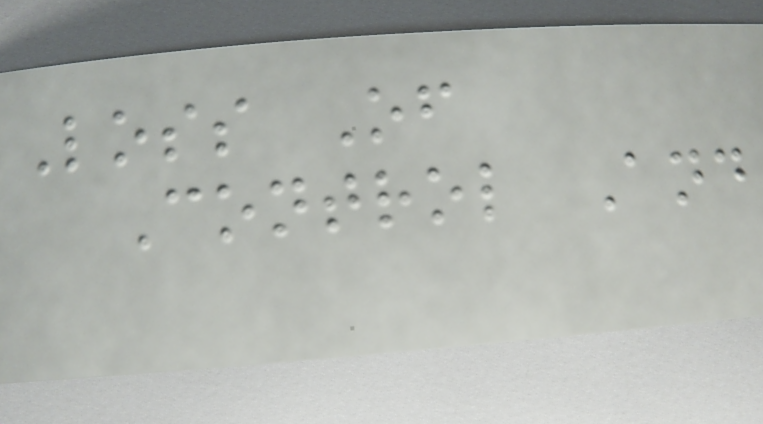Loss Of
Control And
